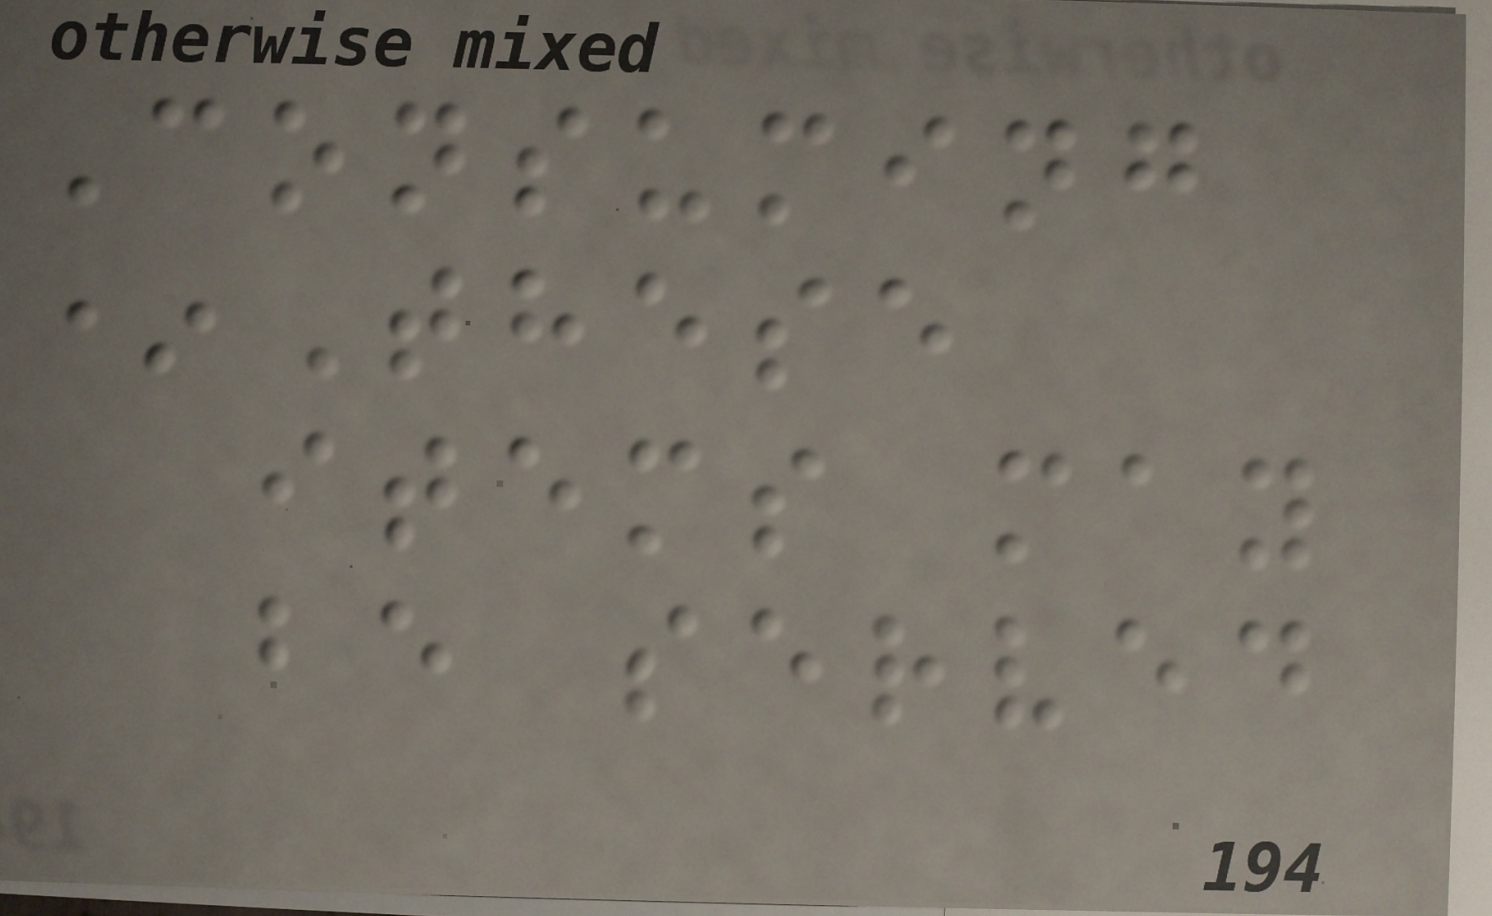Consuming
*These
items may
be served
